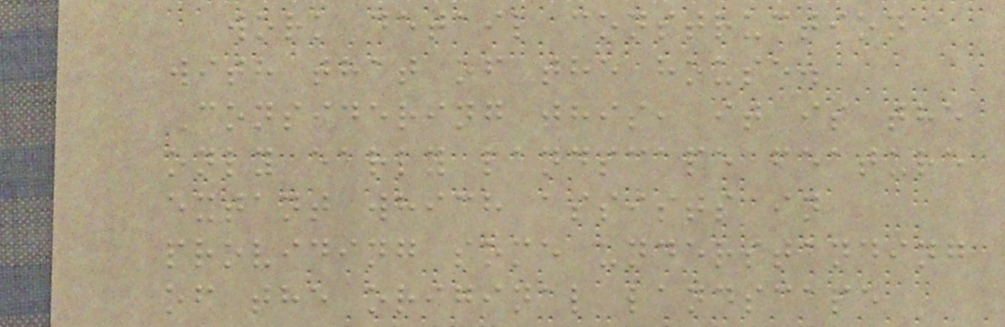work detail construction
with that of the house.
Considering this, it is the
only early landscape feature
extant which assists in
providing some understanding
of the original landscape
